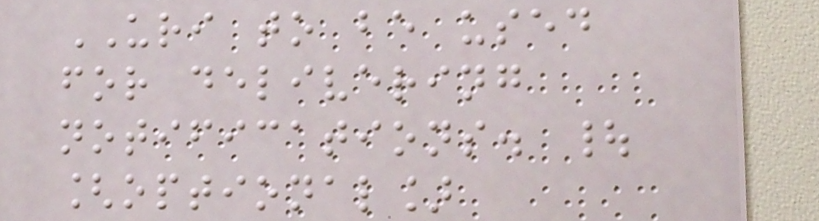URI to be used
for delivering
notifications. |
[optional]
